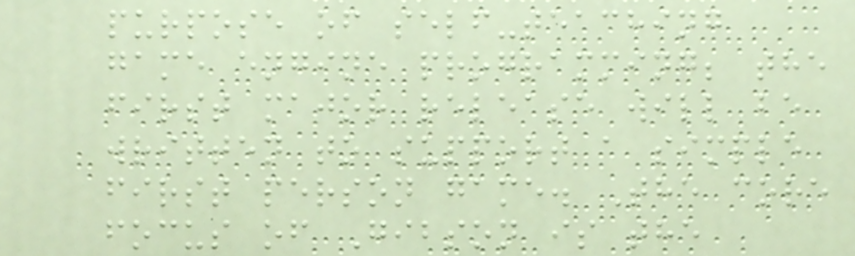purpose of self-teaching
game engine programming; the
first major release will be
written to support a simple
first person game. The core
focus of Gibson is the
